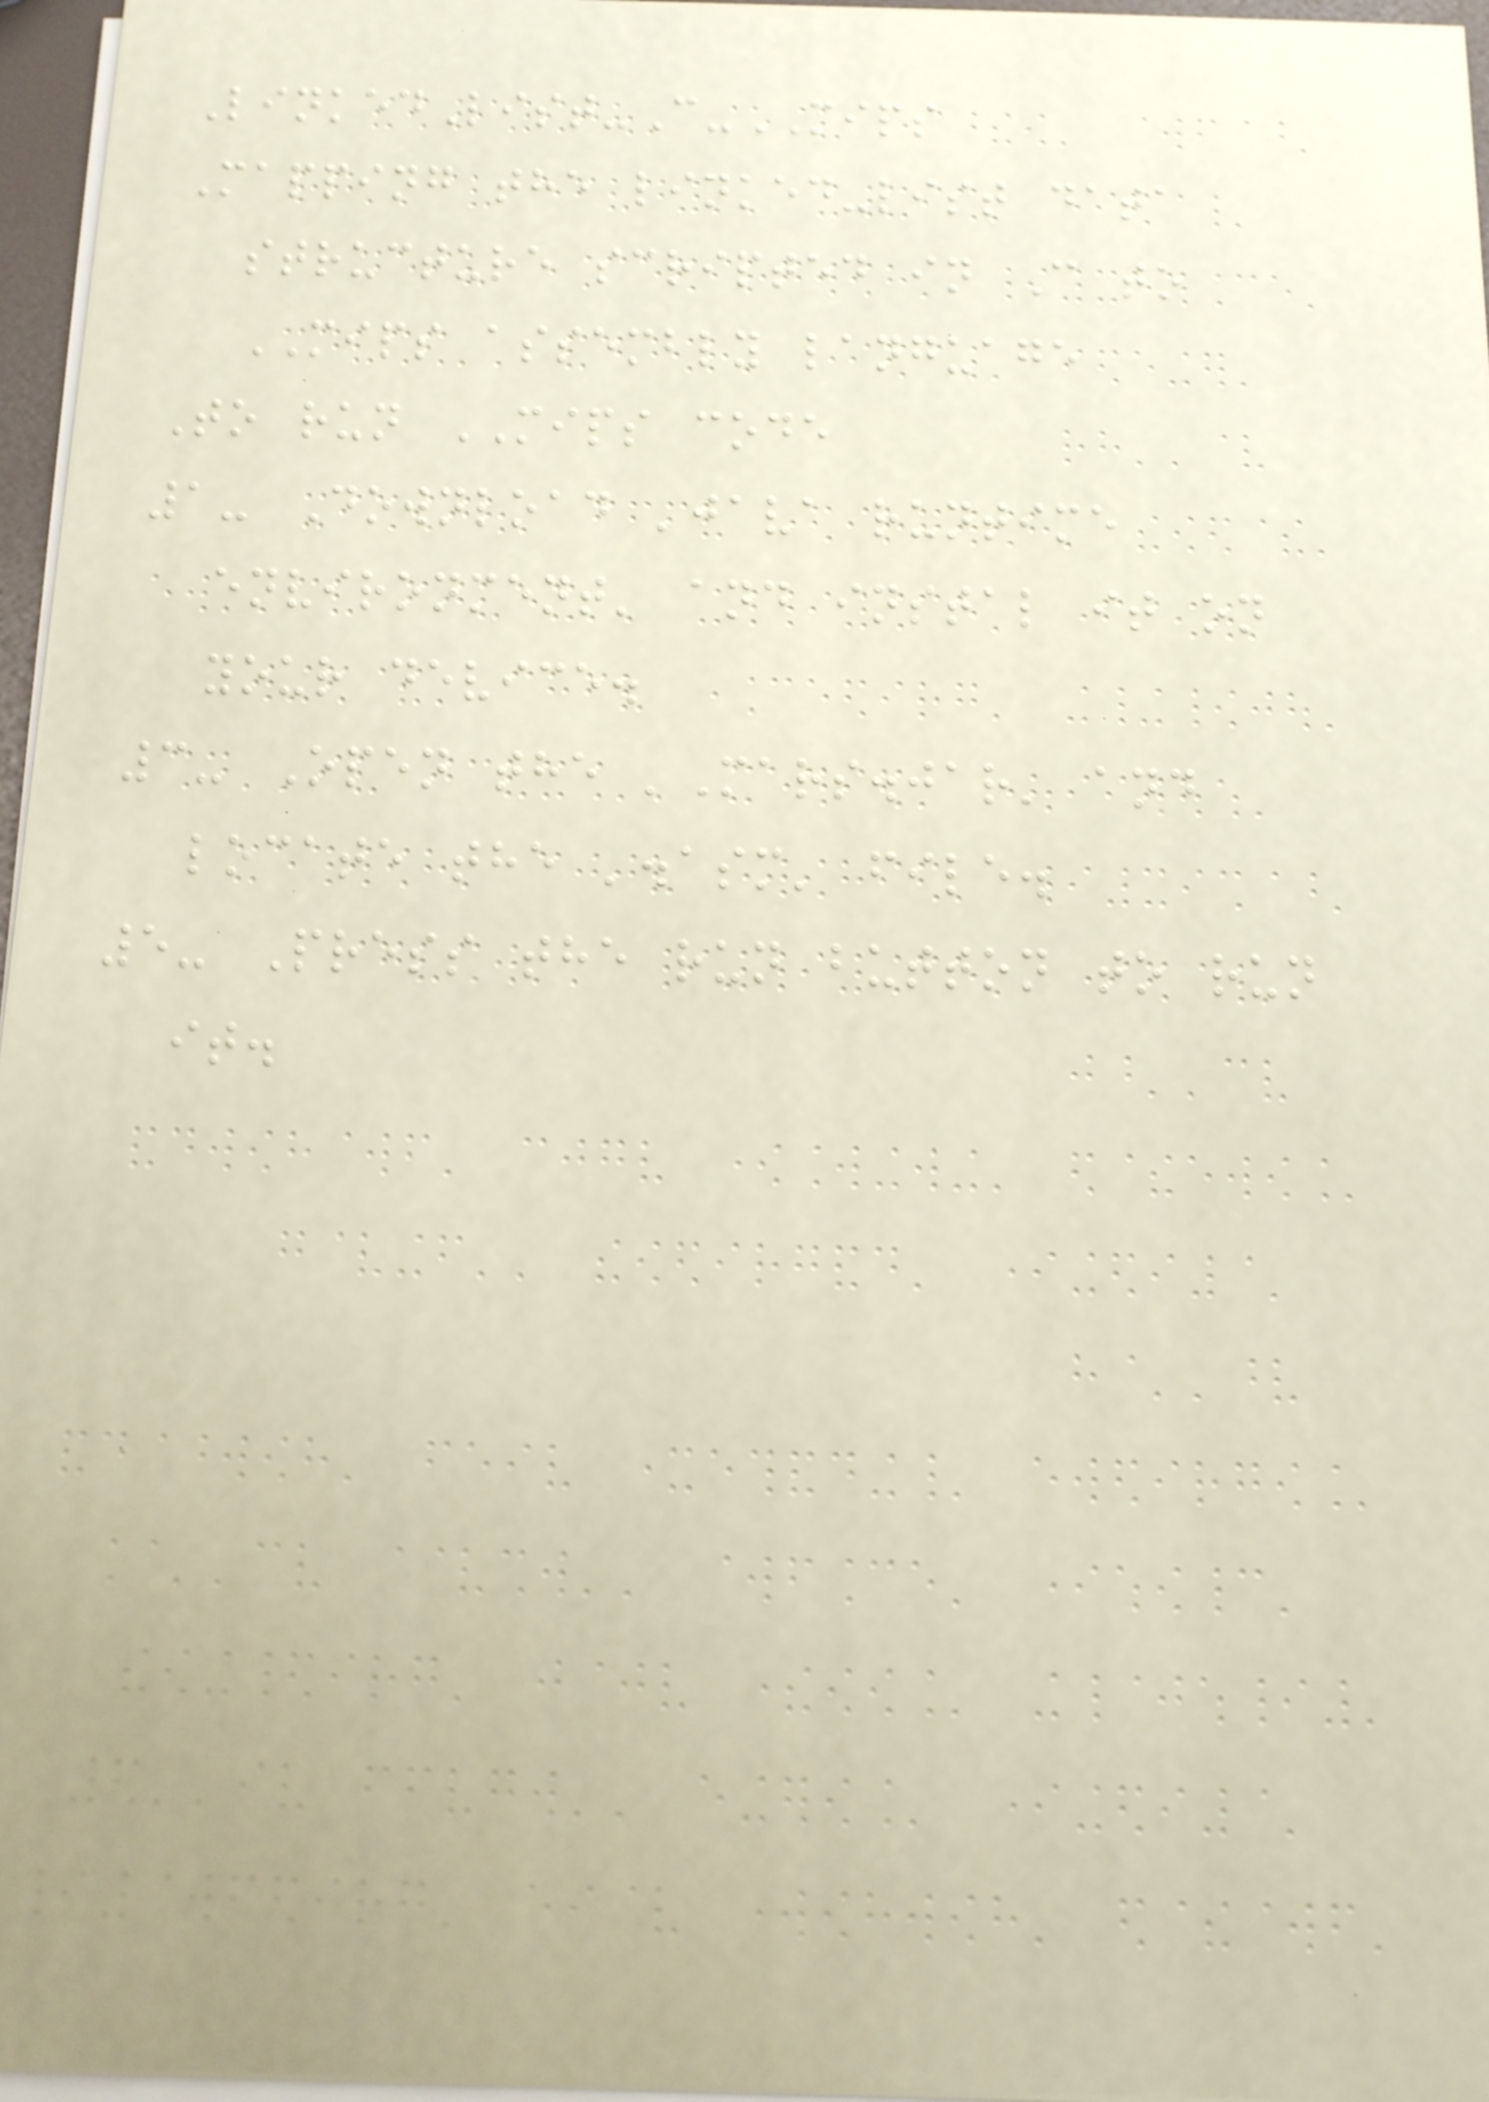LinkedList-C-MIPS
Mapping the linked-list data
structure scripted in C to
MIPS assembly language
To run MIPS code
1- Download 'java runtime
environment' and instal it on
your device.
3- Open the 'Mars.jar' and
locate the '.asm' file.
5- Press the run button to run
it.
